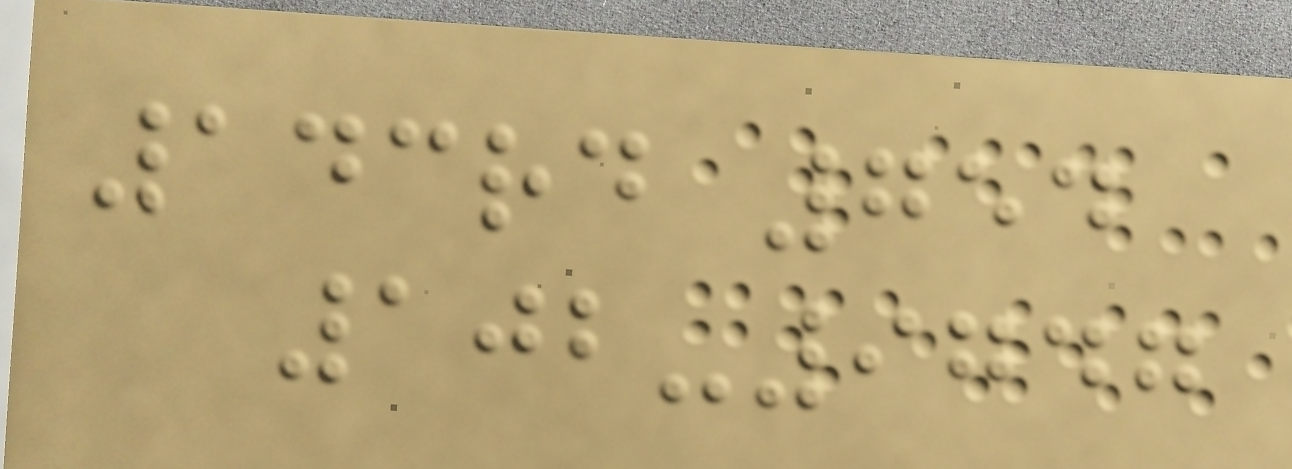143rd 754
102-9747
